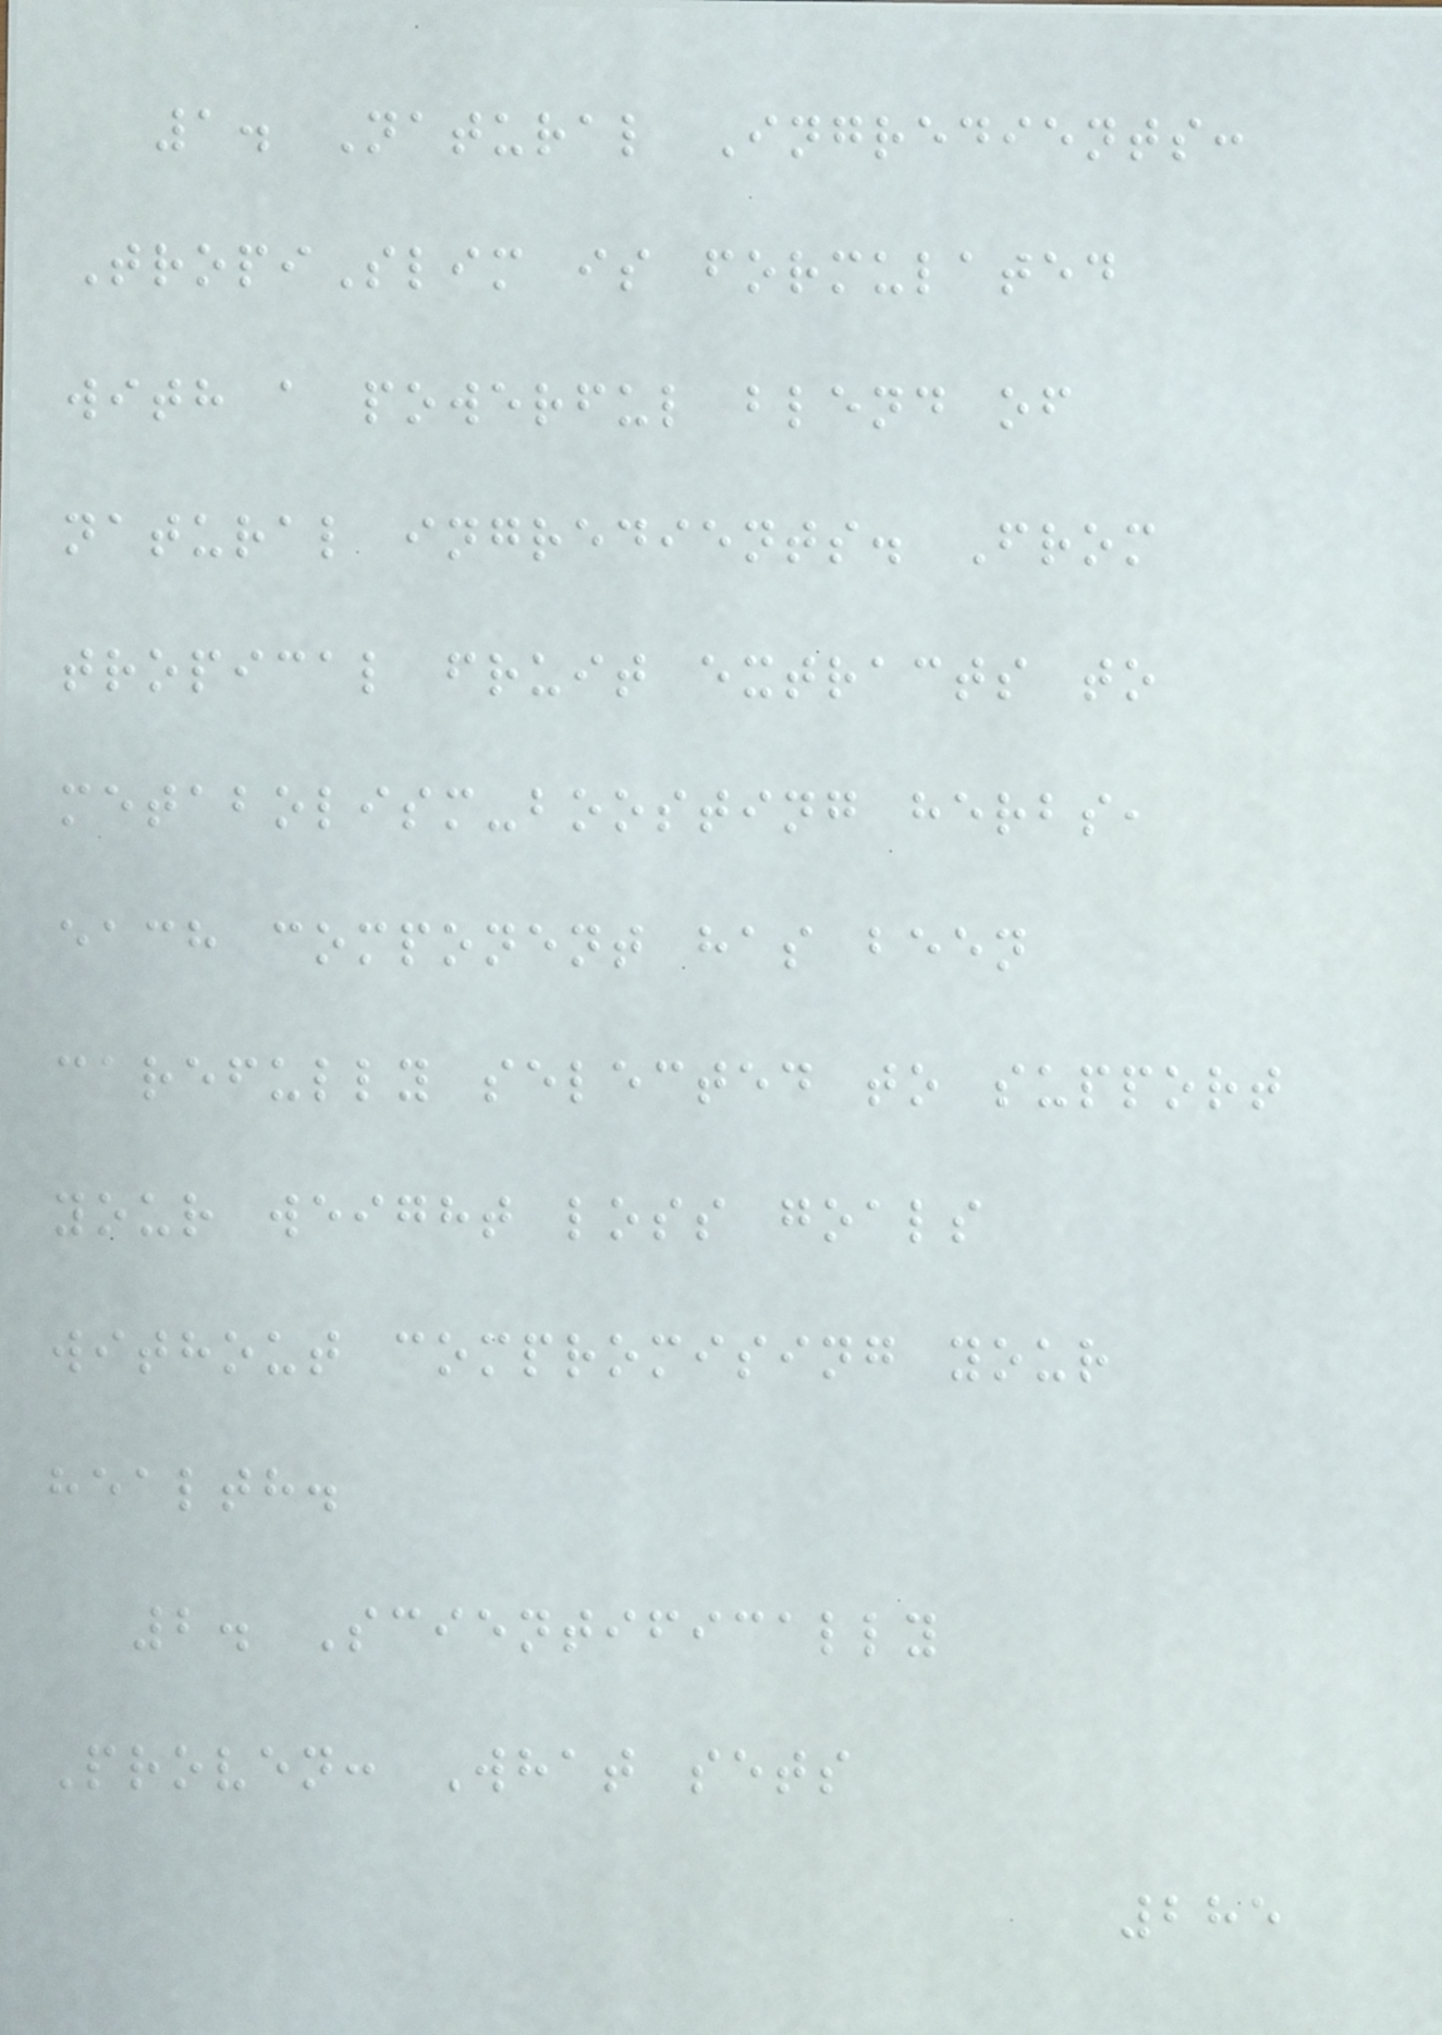1. Natural Ingredients:
TropiSlim is formulated
with a powerful blend of
natural ingredients. From
tropical fruit extracts to
metabolism-boosting herbs,
each component has been
carefully selected to support
your weight loss goals
without compromising your
health.
2. Scientifically
Proven: What sets
285
